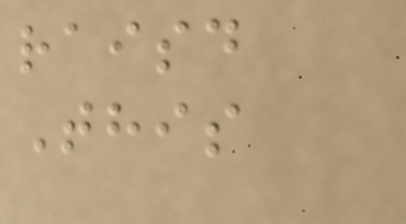raisd
This
